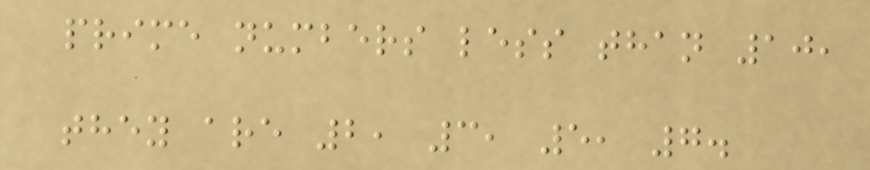prime numbers less than 10,
they are 2, 3, 5, 7.
